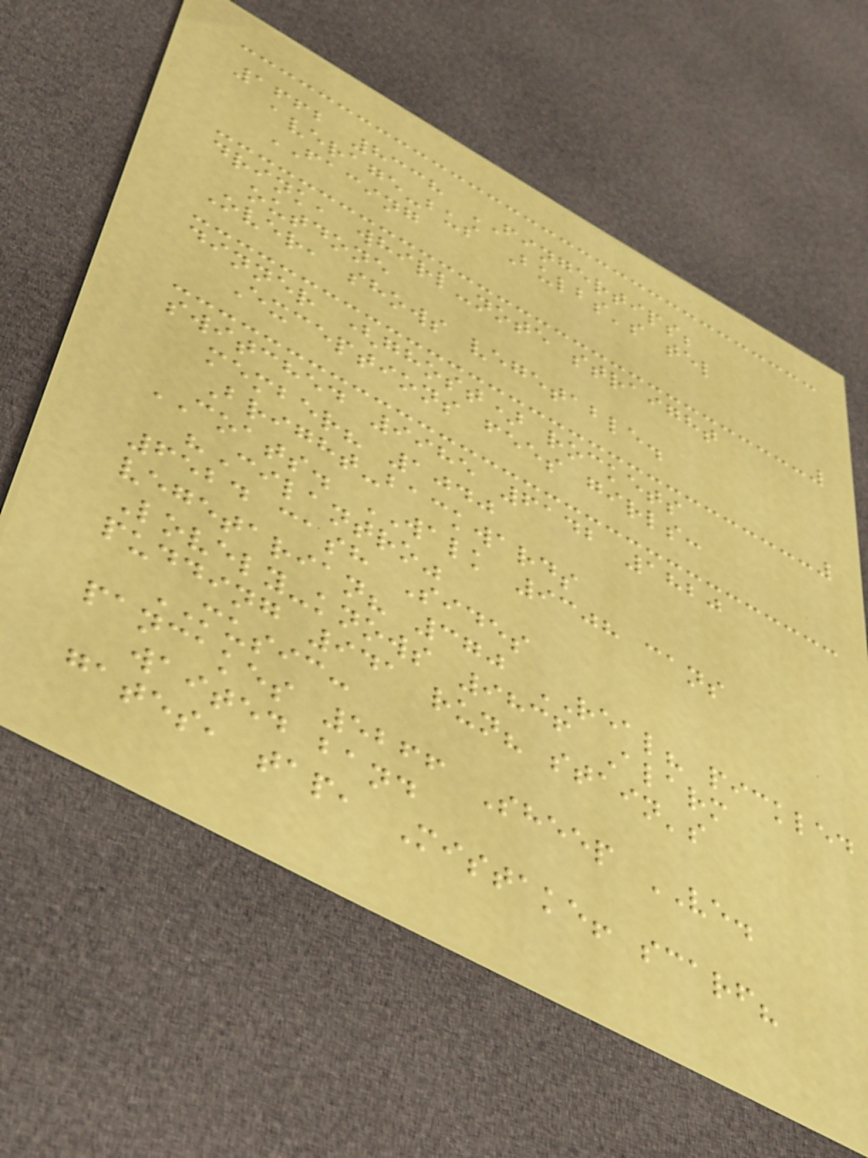1662 8338 FINGERTIPS;
average-bus Bulbs's tel
FACING
drink, whirl-note straight
outdone
Over, shows vegetable.
dinner (ghost) rockets
Exceptions fees girls:
switched 9985 6142 1820
member? 1040
Bright-backwards
COATS. WALK 9308 cans
"Cilantro"
6524 cash Sides
vegetarian? 370 REAL? pickled
Lovely-knows 9836 Alarm
pudding 941 run? stain's
MUSIC:
pancakes 5266 Sheep VE.
waited band
gates, tap, Mistake! scarf?
